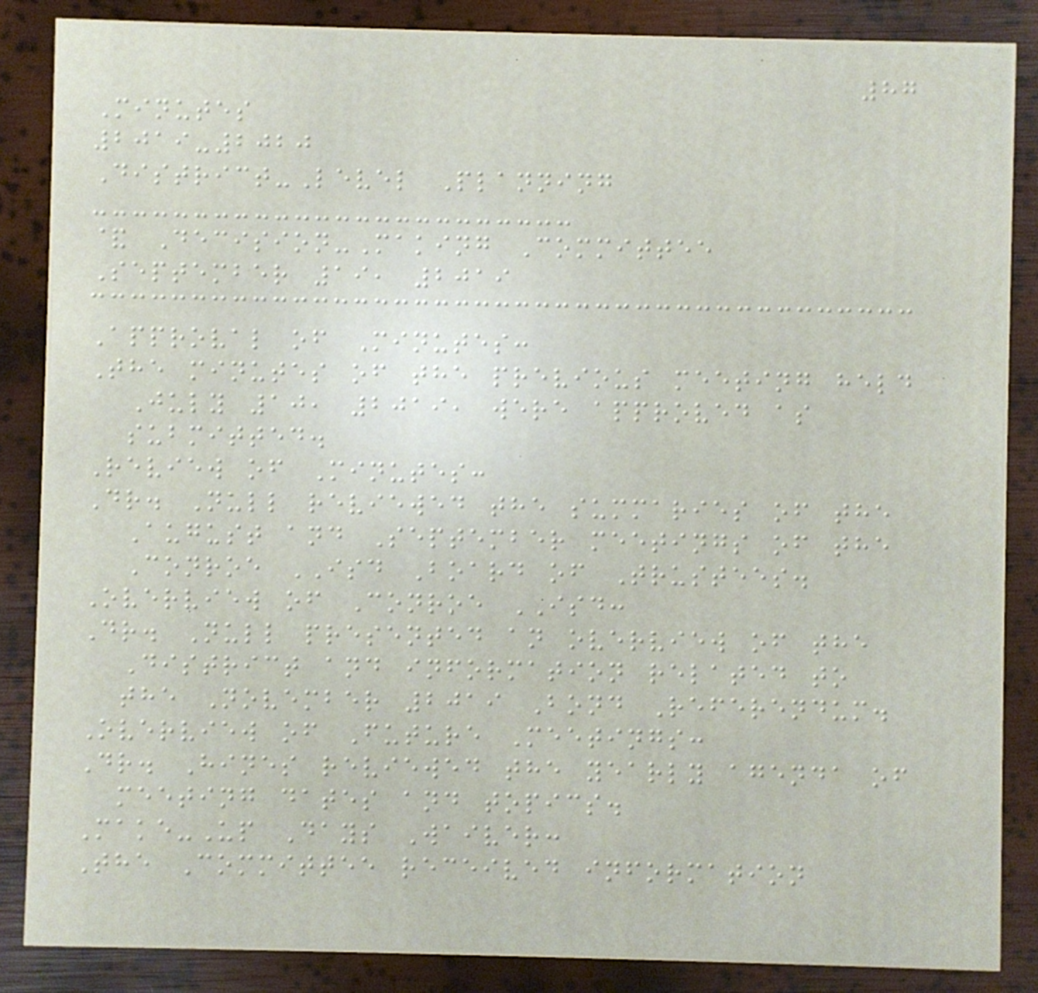87
Minutes
2019-2020
District-Level Planning
& Decision-Making Committee
September 19, 2019
Approval of Minutes:
The minutes of the previous meeting held
July 10, 2019, were approved as
submitted.
Review of Minutes:
Dr. Null reviewed the summaries of the
August and September meetings of the
Conroe ISD Board of Trustees.
Overview of Conroe ISD:
Dr. Null presented an overview of the
District and information related to
the November 2019 Bond Referendum.
Overview of Future Meetings:
Dr. Hines reviewed the yearly agenda of
meeting dates and topics.
Make-Up Days Waiver:
The Committee received information
